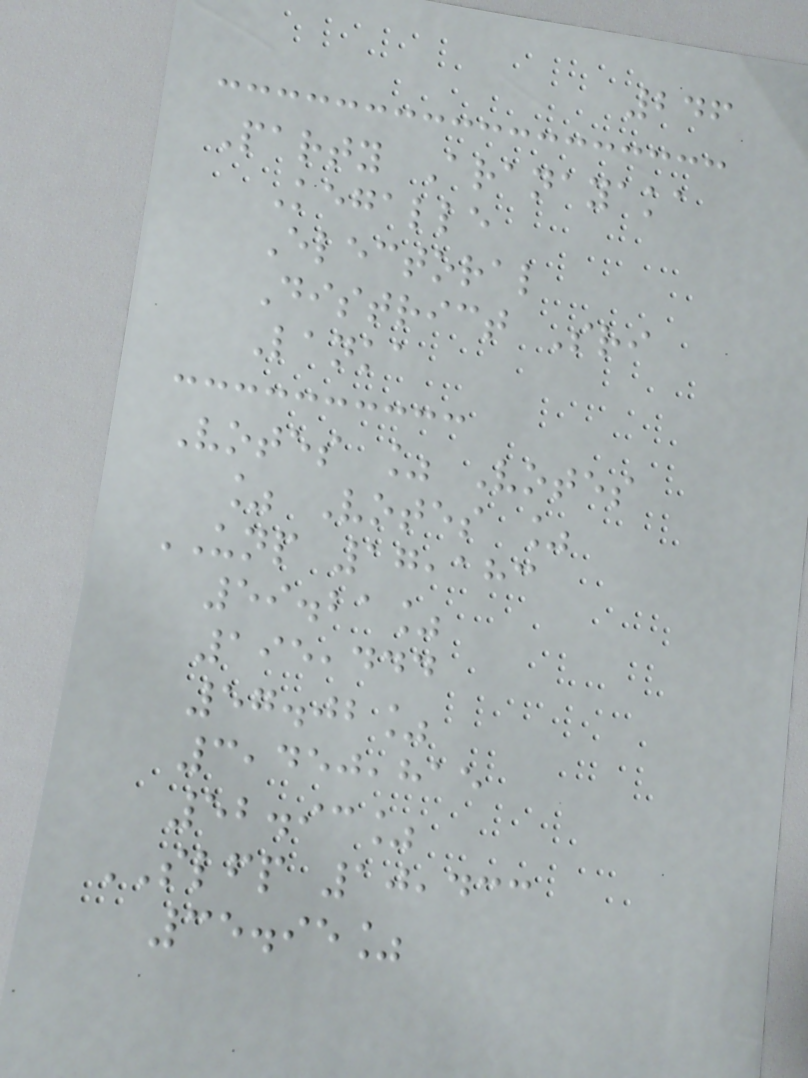246
Party Aranayaka
Kegalle
Electoral
District Sri
Lanka
Votes % Votes
% Votes %
UNP 17,183
59.21%
195,444
57.02%
3,450,815
52.93%
SLFP 10,433
35.95%
